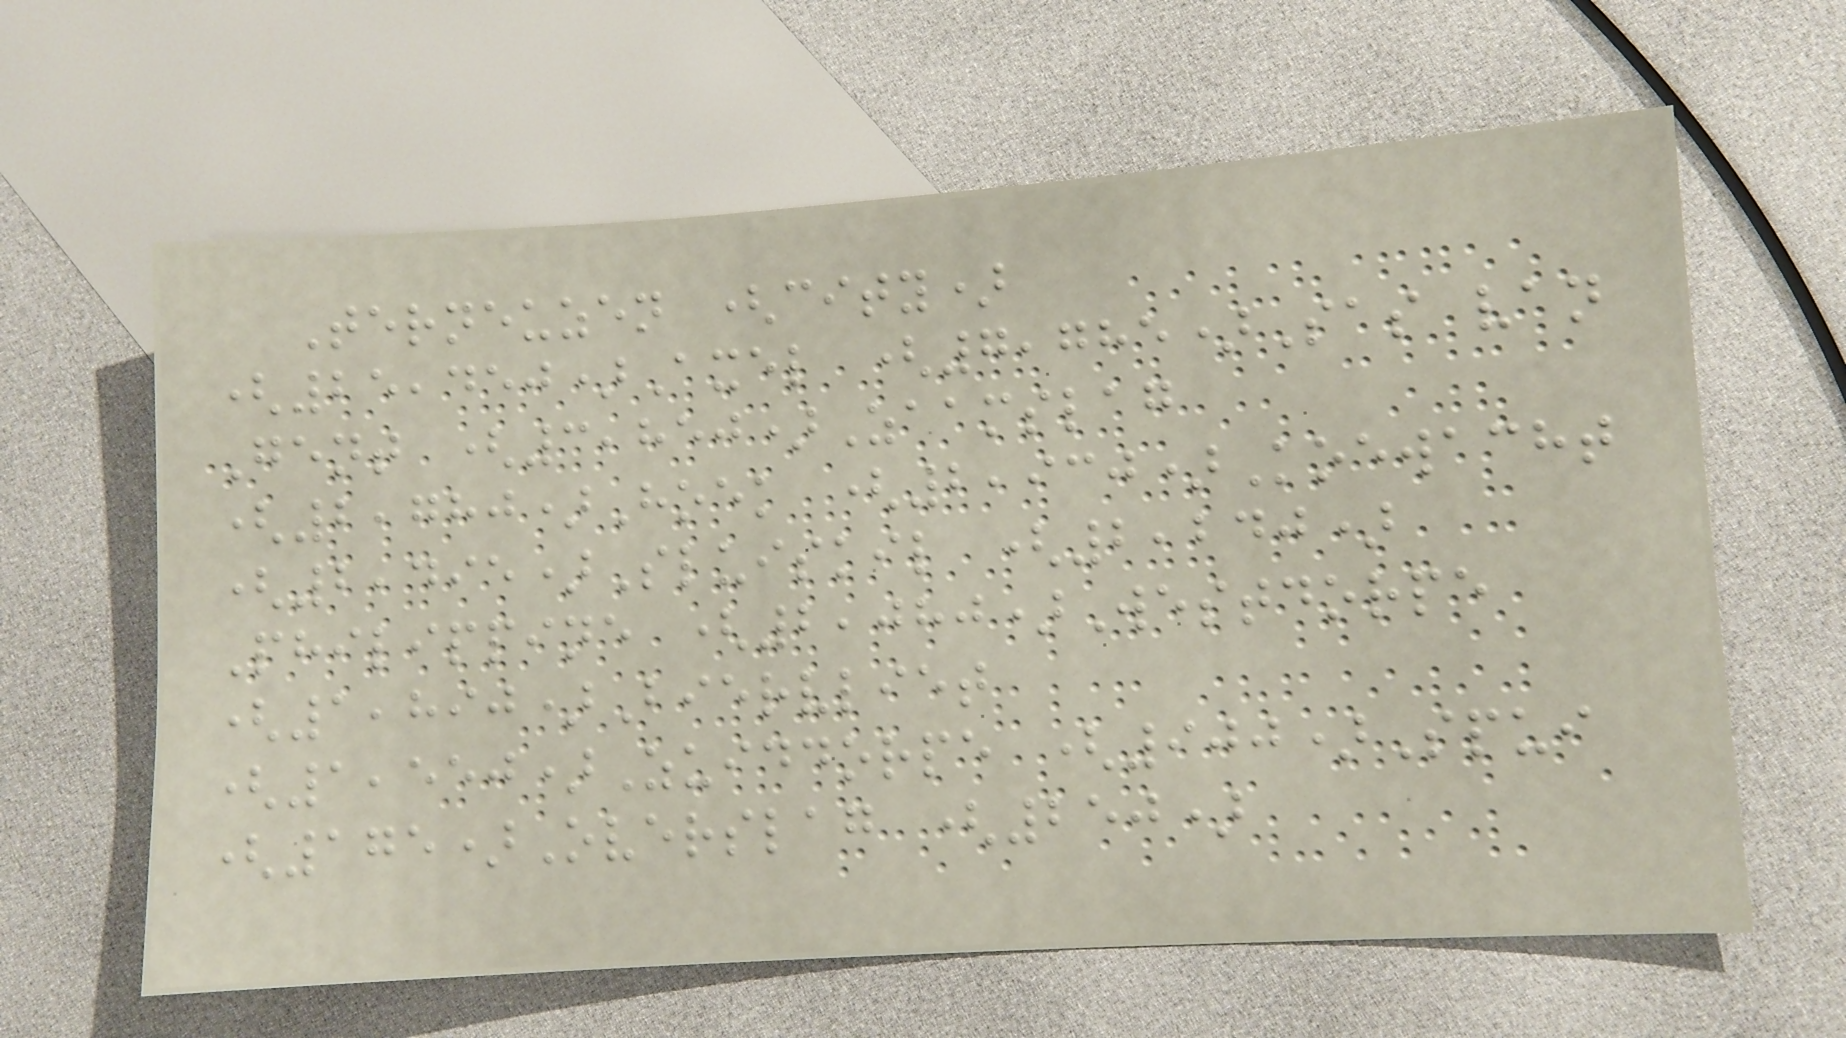Terneuzen (city)
(25,450)Axel (7,785)Sas van
Gent (3,850)Zaamslag
(2,780)Hoek (2,930)Koewacht
(2,495)Sluiskil (2,240)
Philippine (2,080)Westdorpe
(1,890)Biervliet
(1,550)Zuiddorpe (900)Spui
(175)Overslag (250)
